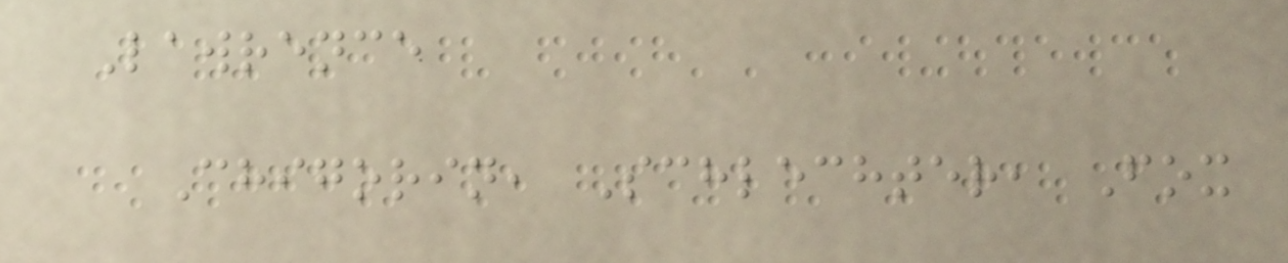Lawrence
Chigorin, Schlechter, Fox
